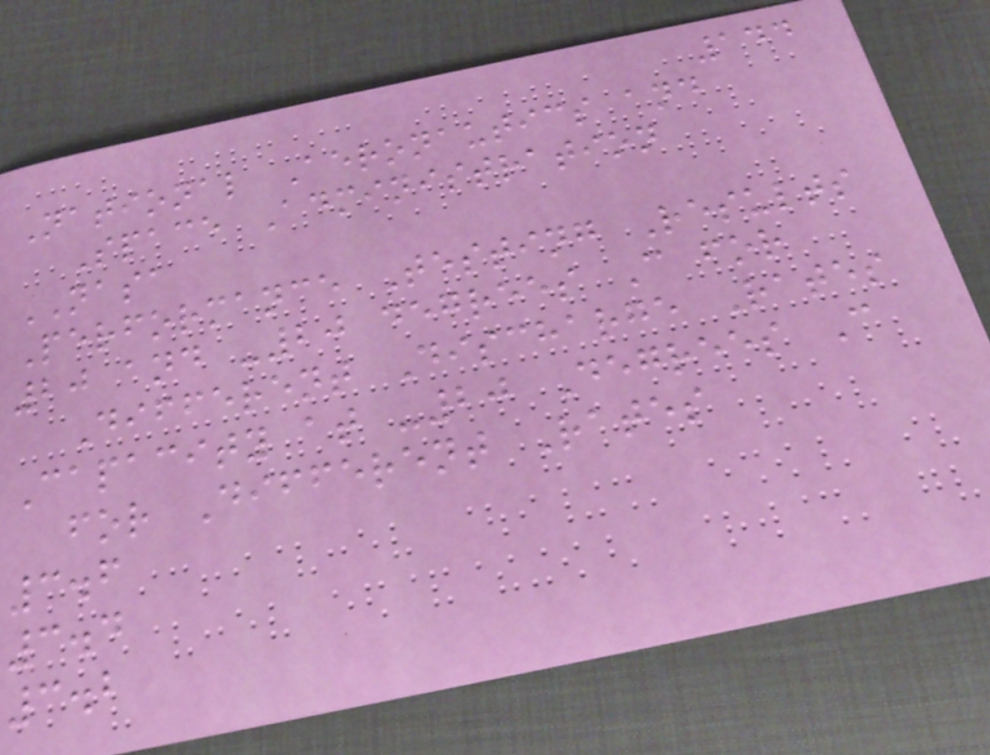144
National Aeronautics and
Space Administration
NASA
Performance Testing Results
20 and -20 degrees C for
Different Discharge Rates
Capacity at -20 Degrees C
for Different Rates
3.6
3.4
3.2
